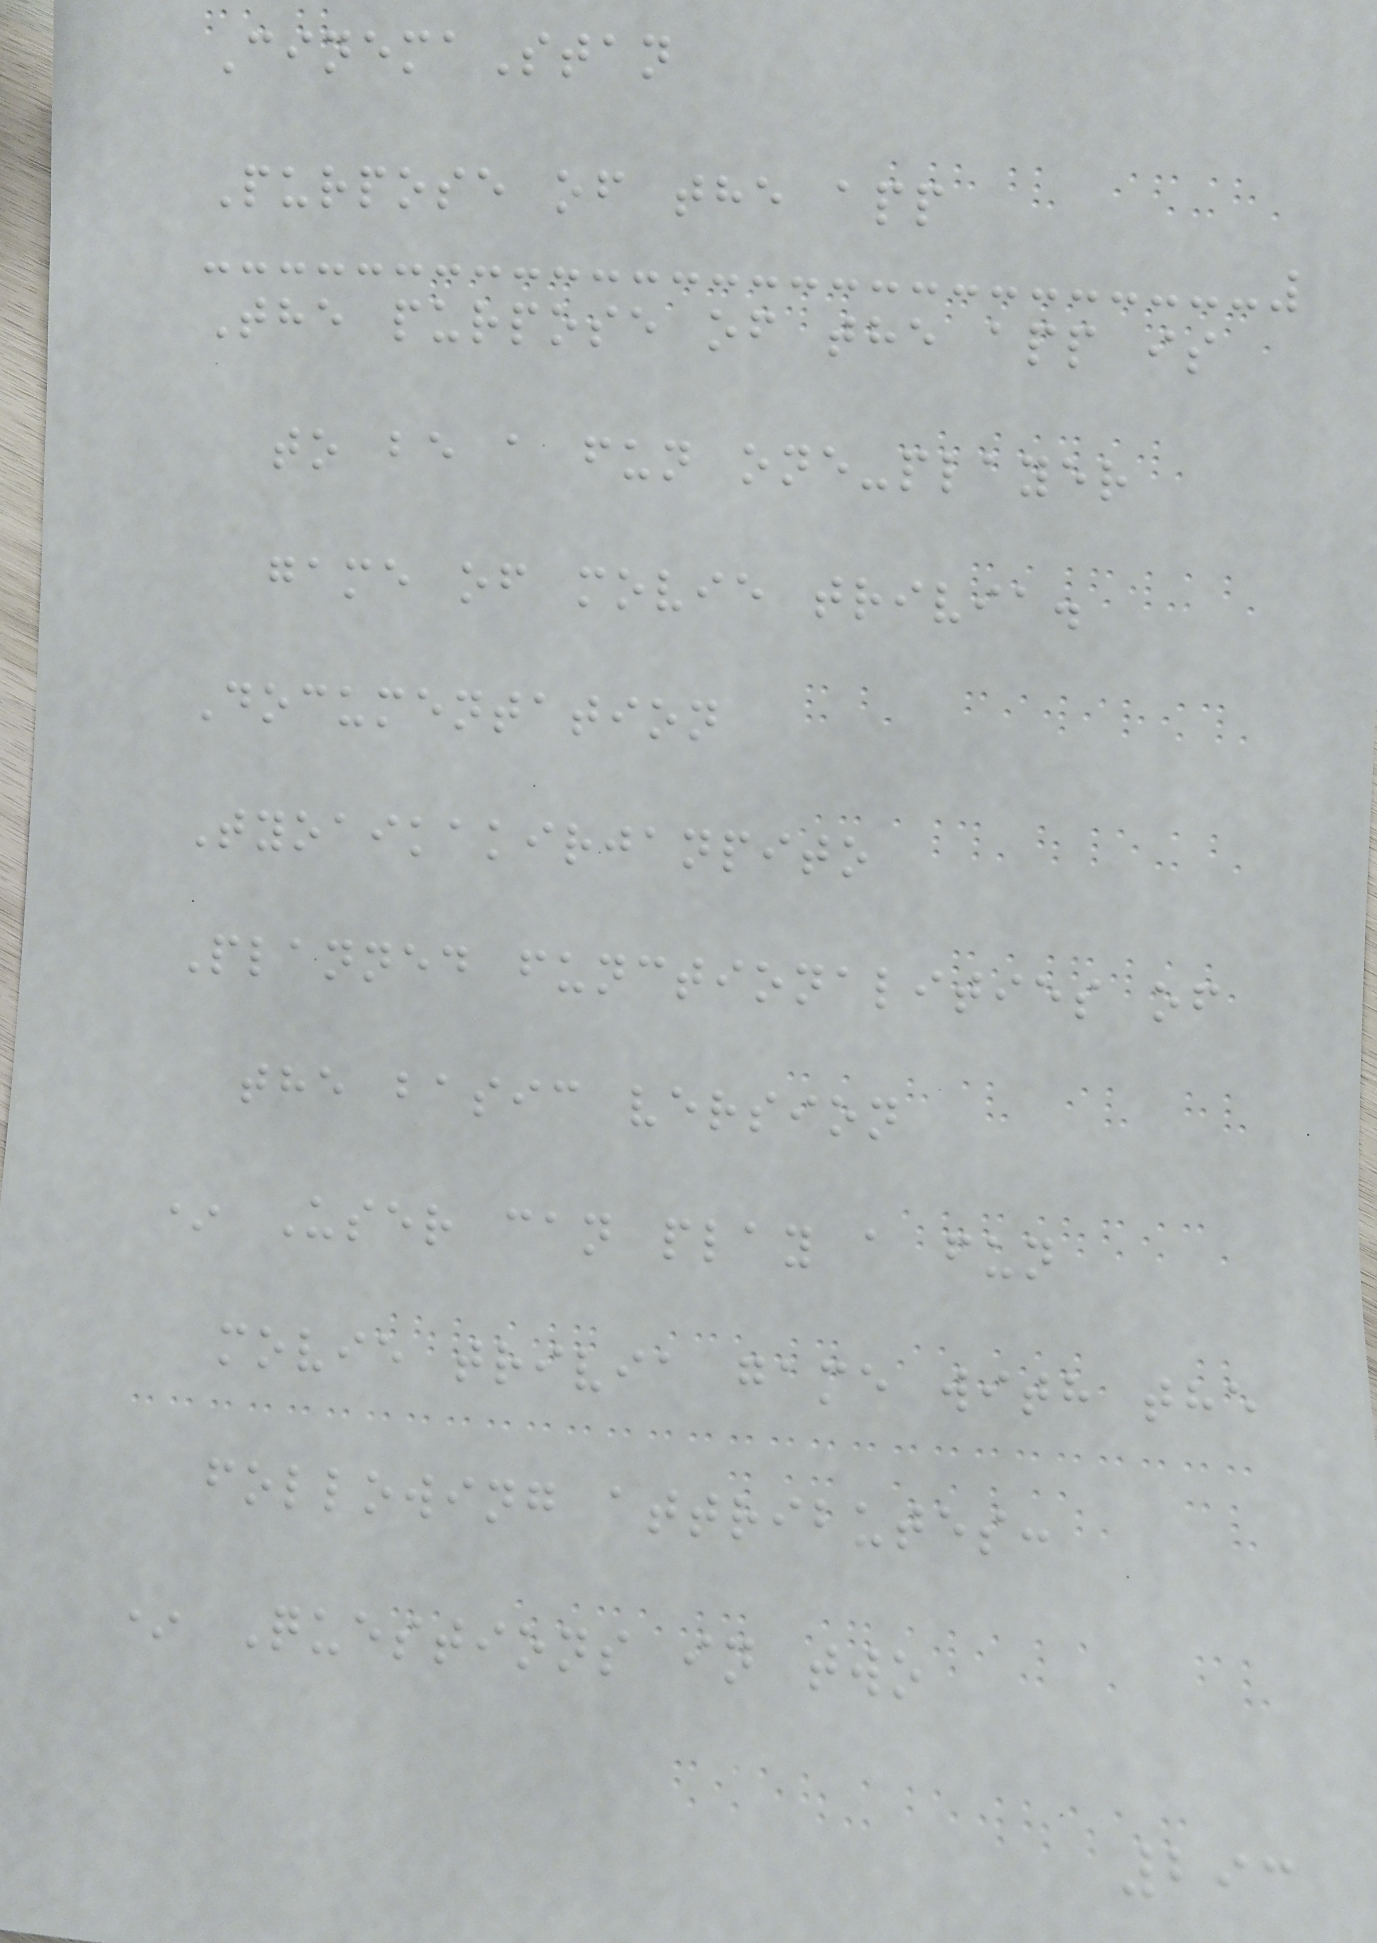CinemaStan
Purpose of the app
The purpose of the app is
to be a fun one-player
game of movie trivia.
Documentation
Tyoaikakirjanpito
Planned functionalities of
the basic version
* User can play a fun
movie trivia game with the
following attributes:
* Questions in two
293
